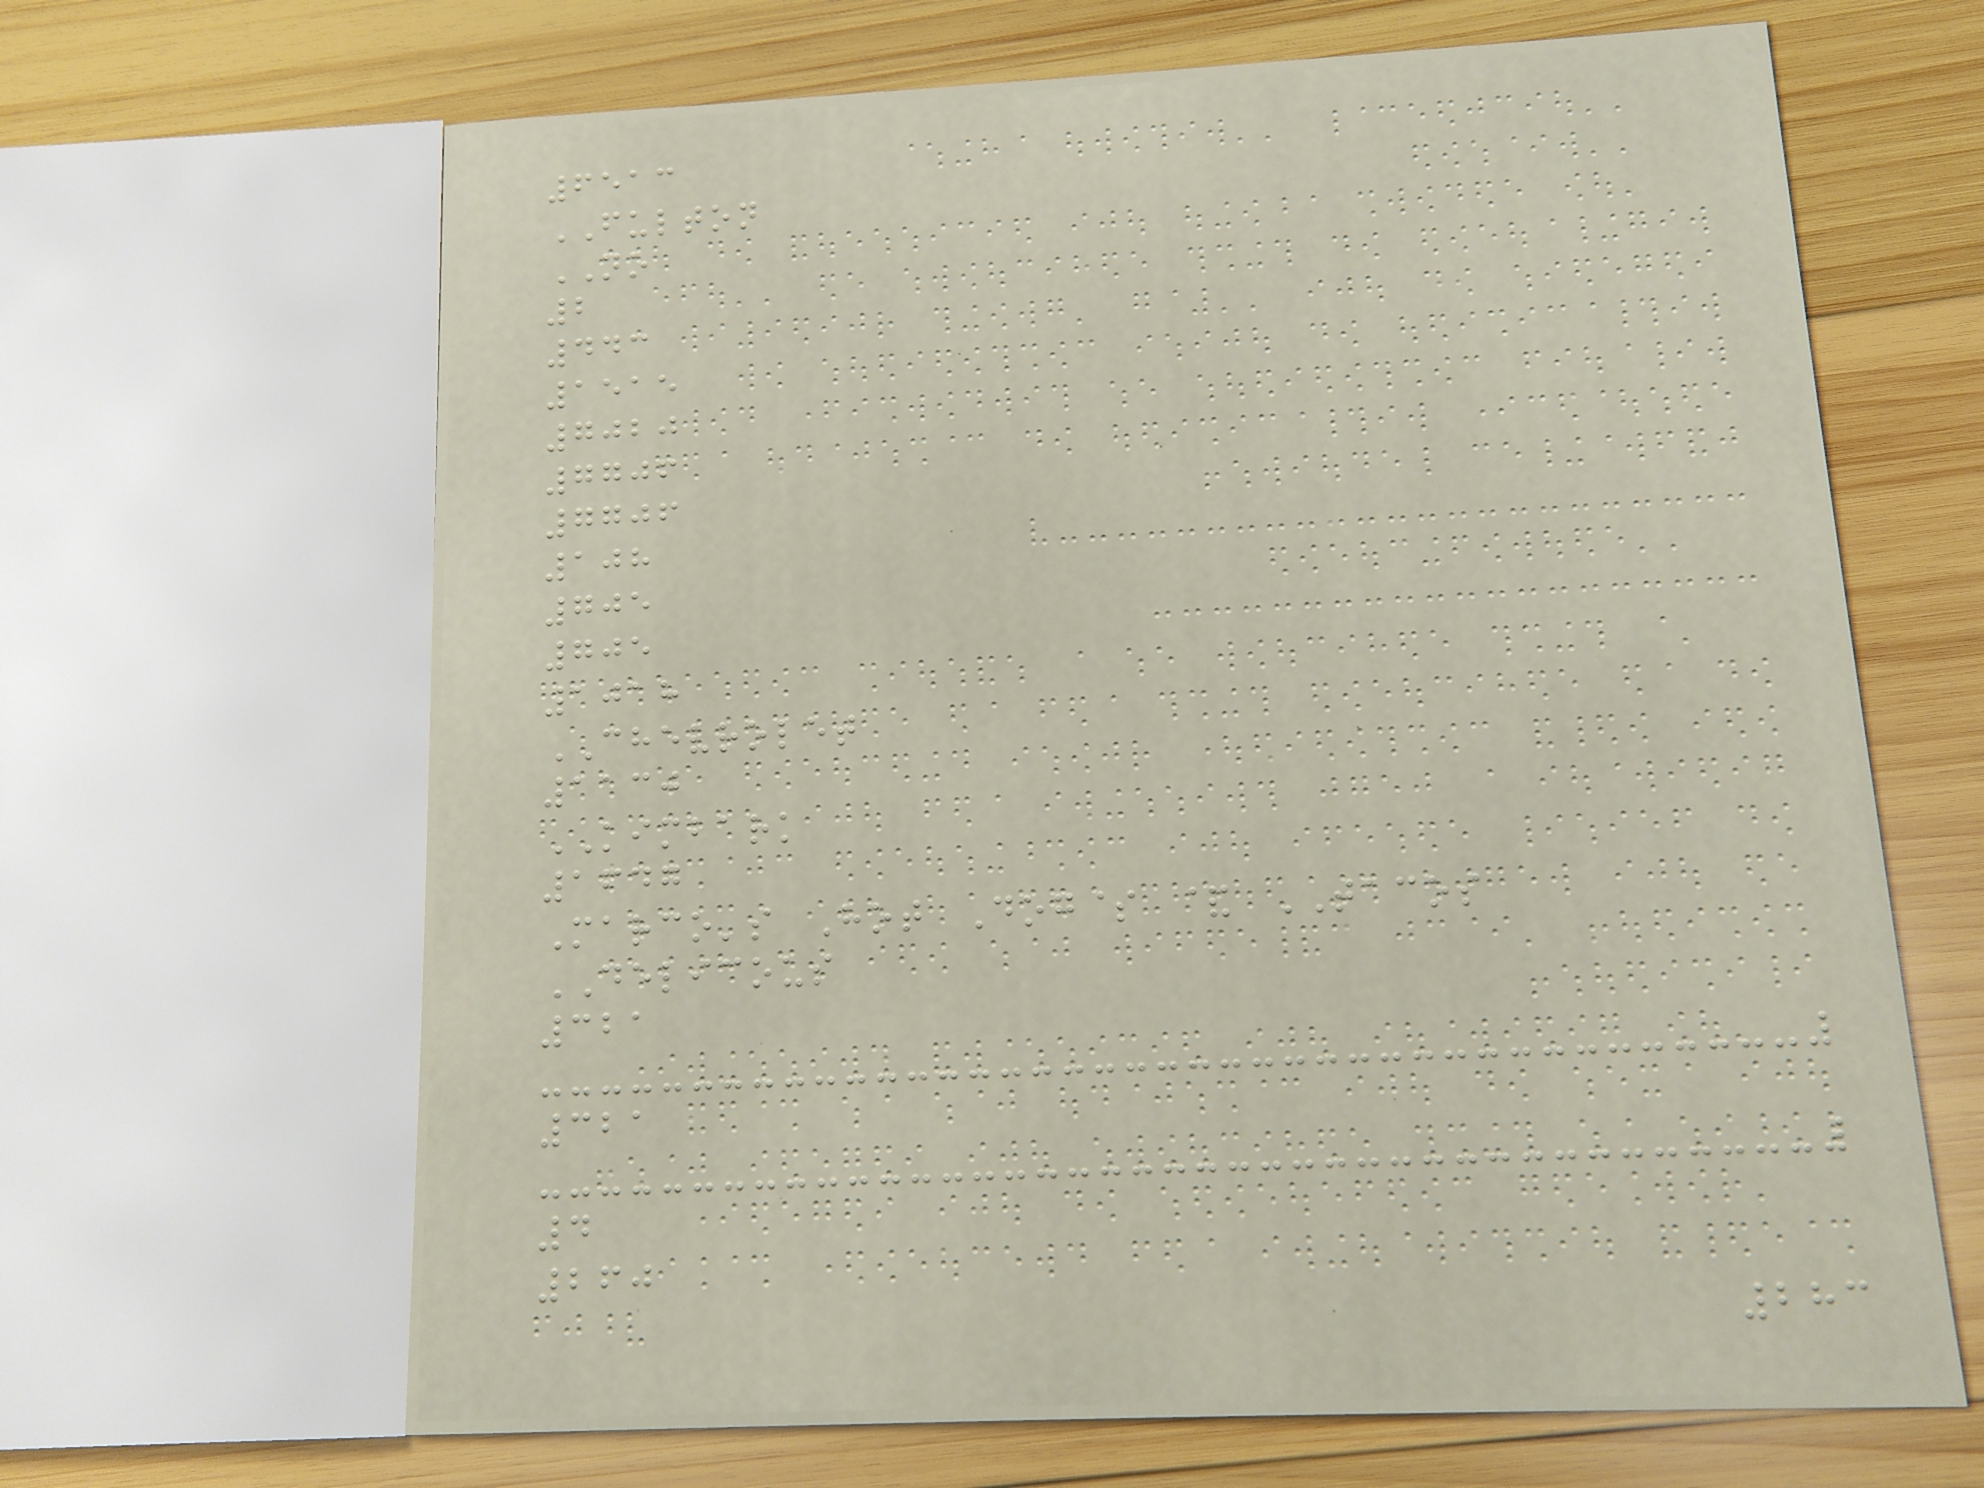6513
FULTON
NO
2
443
1515
7020
7706
7706
108
705
705
1018
CHEVROLET
1130
KIMBARK
1647
Marco's Hot Dog$ & TACOS
DELICOUS
321
321
4
260
283
